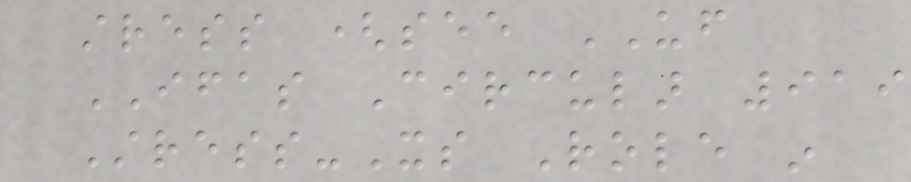stress (see UF
IFAS Circular 919
Stress-Its Role in
